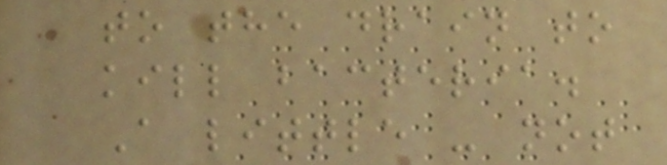to the drain to
kill bacteria.
A little - not
